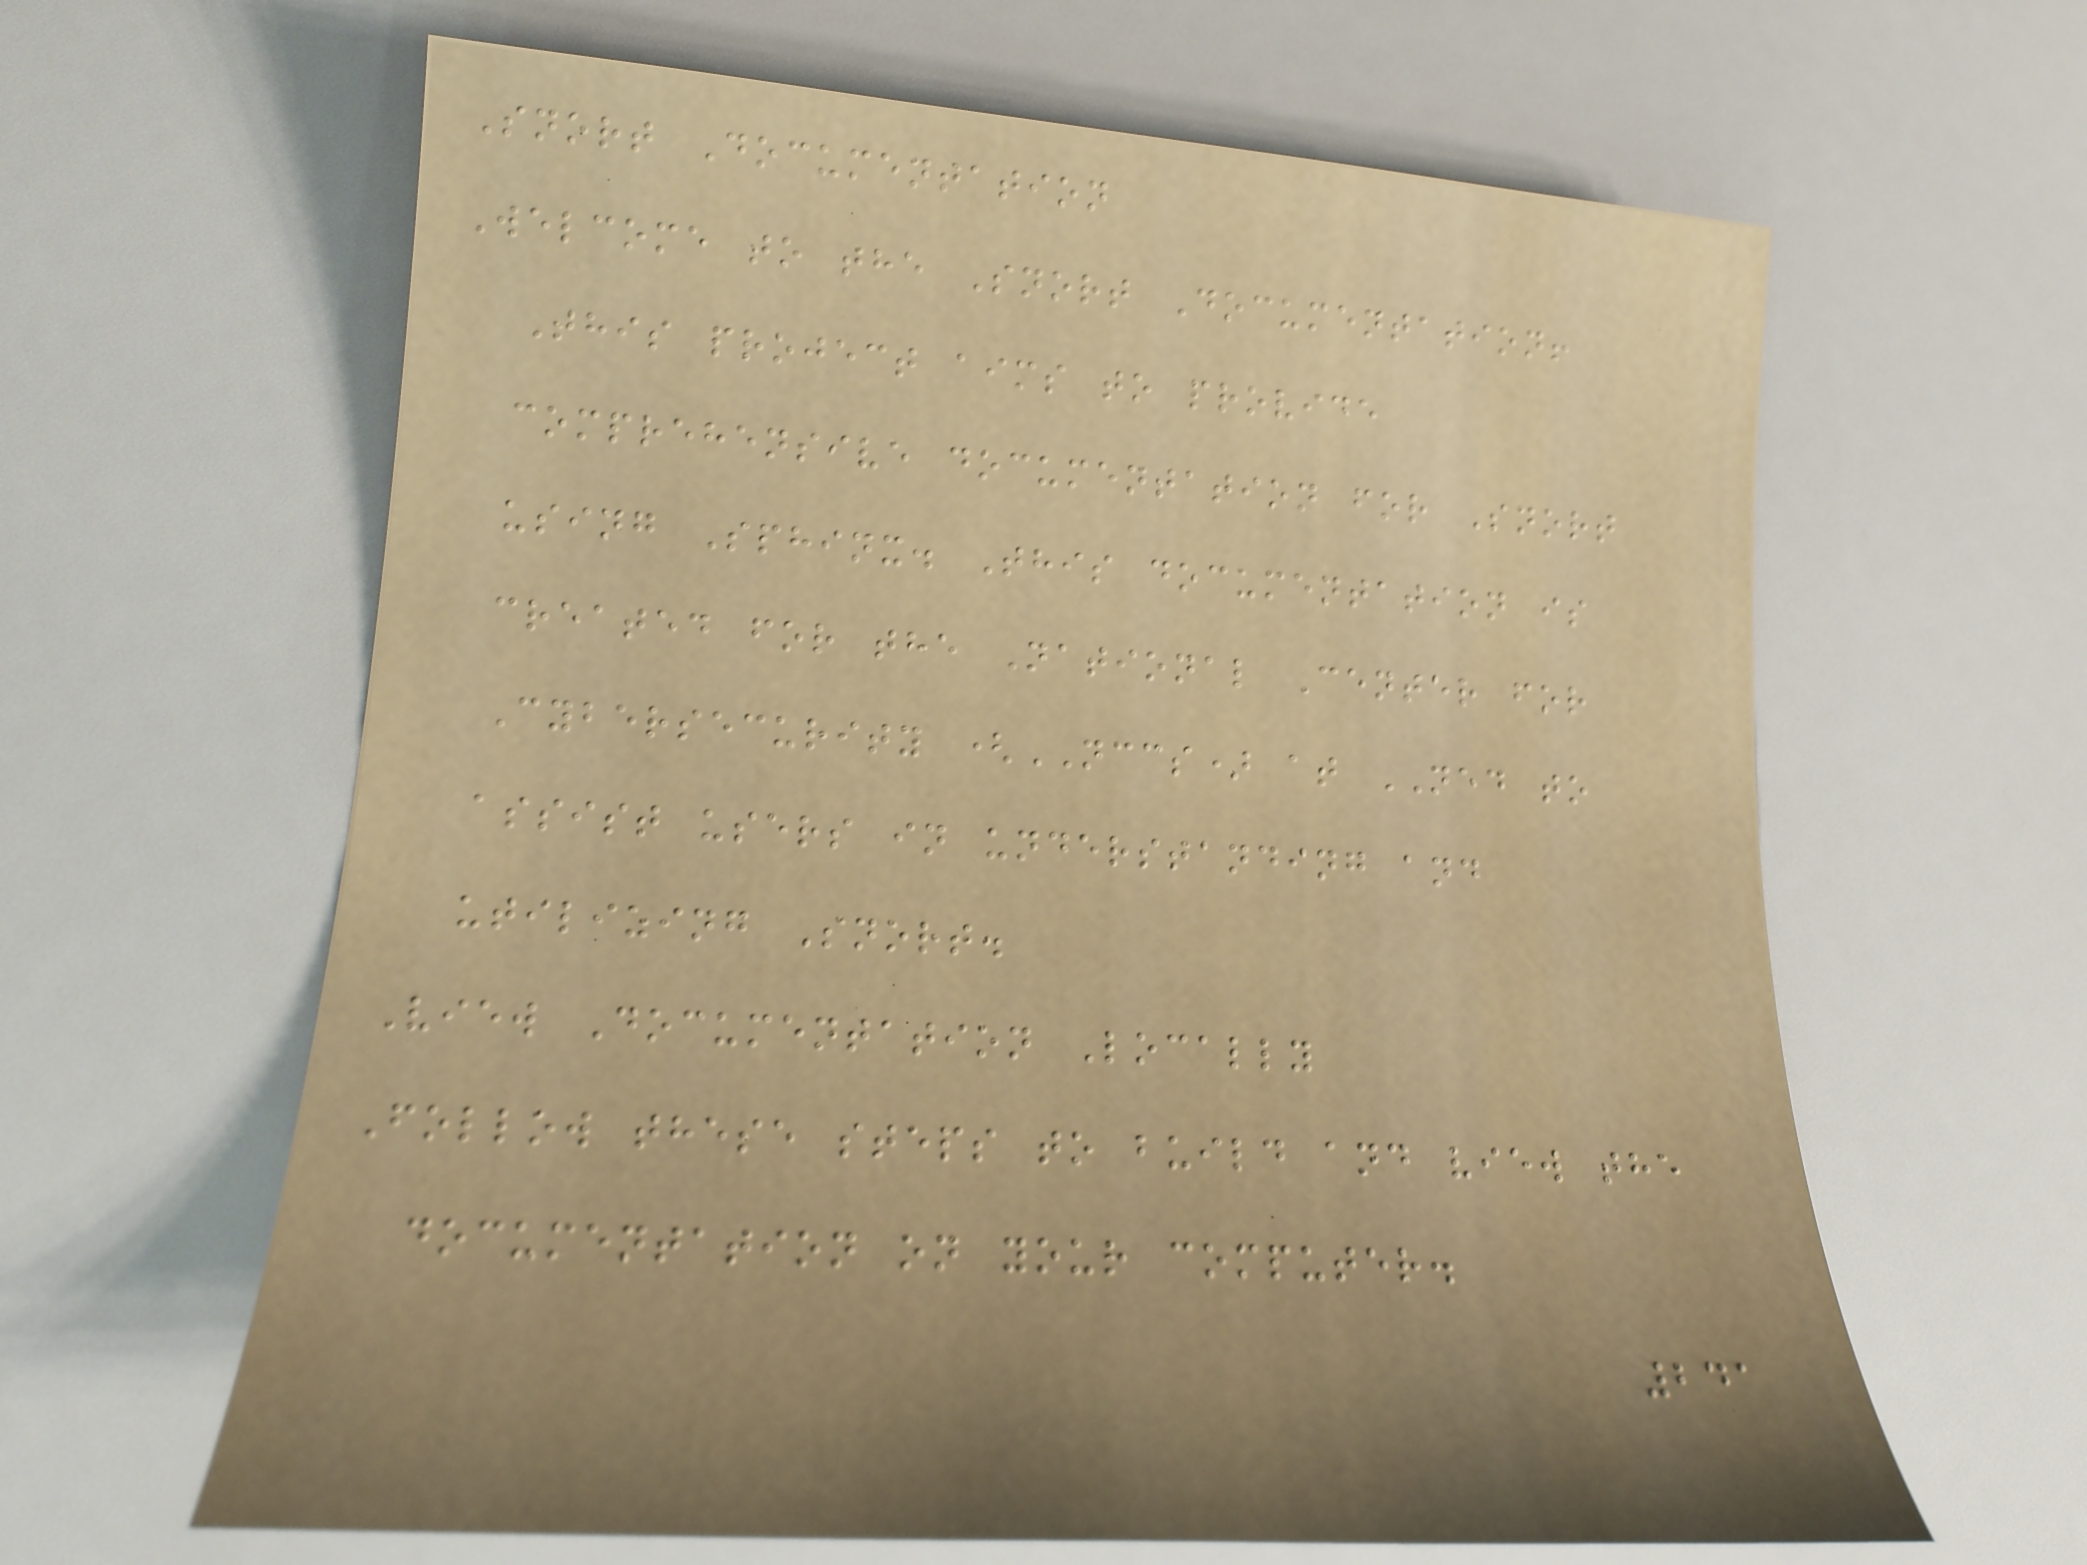Snort Documentation
Welcome to the Snort Documentation!
This project aims to provide
comprehensive documentation for Snort
using Sphinx. This documentation is
created for the National Center for
Cybersecurity (NCCS) at NED to
assist users in understanding and
utilizing Snort.
View Documentation Locally
Follow these steps to build and view the
documentation on your computer.
241
